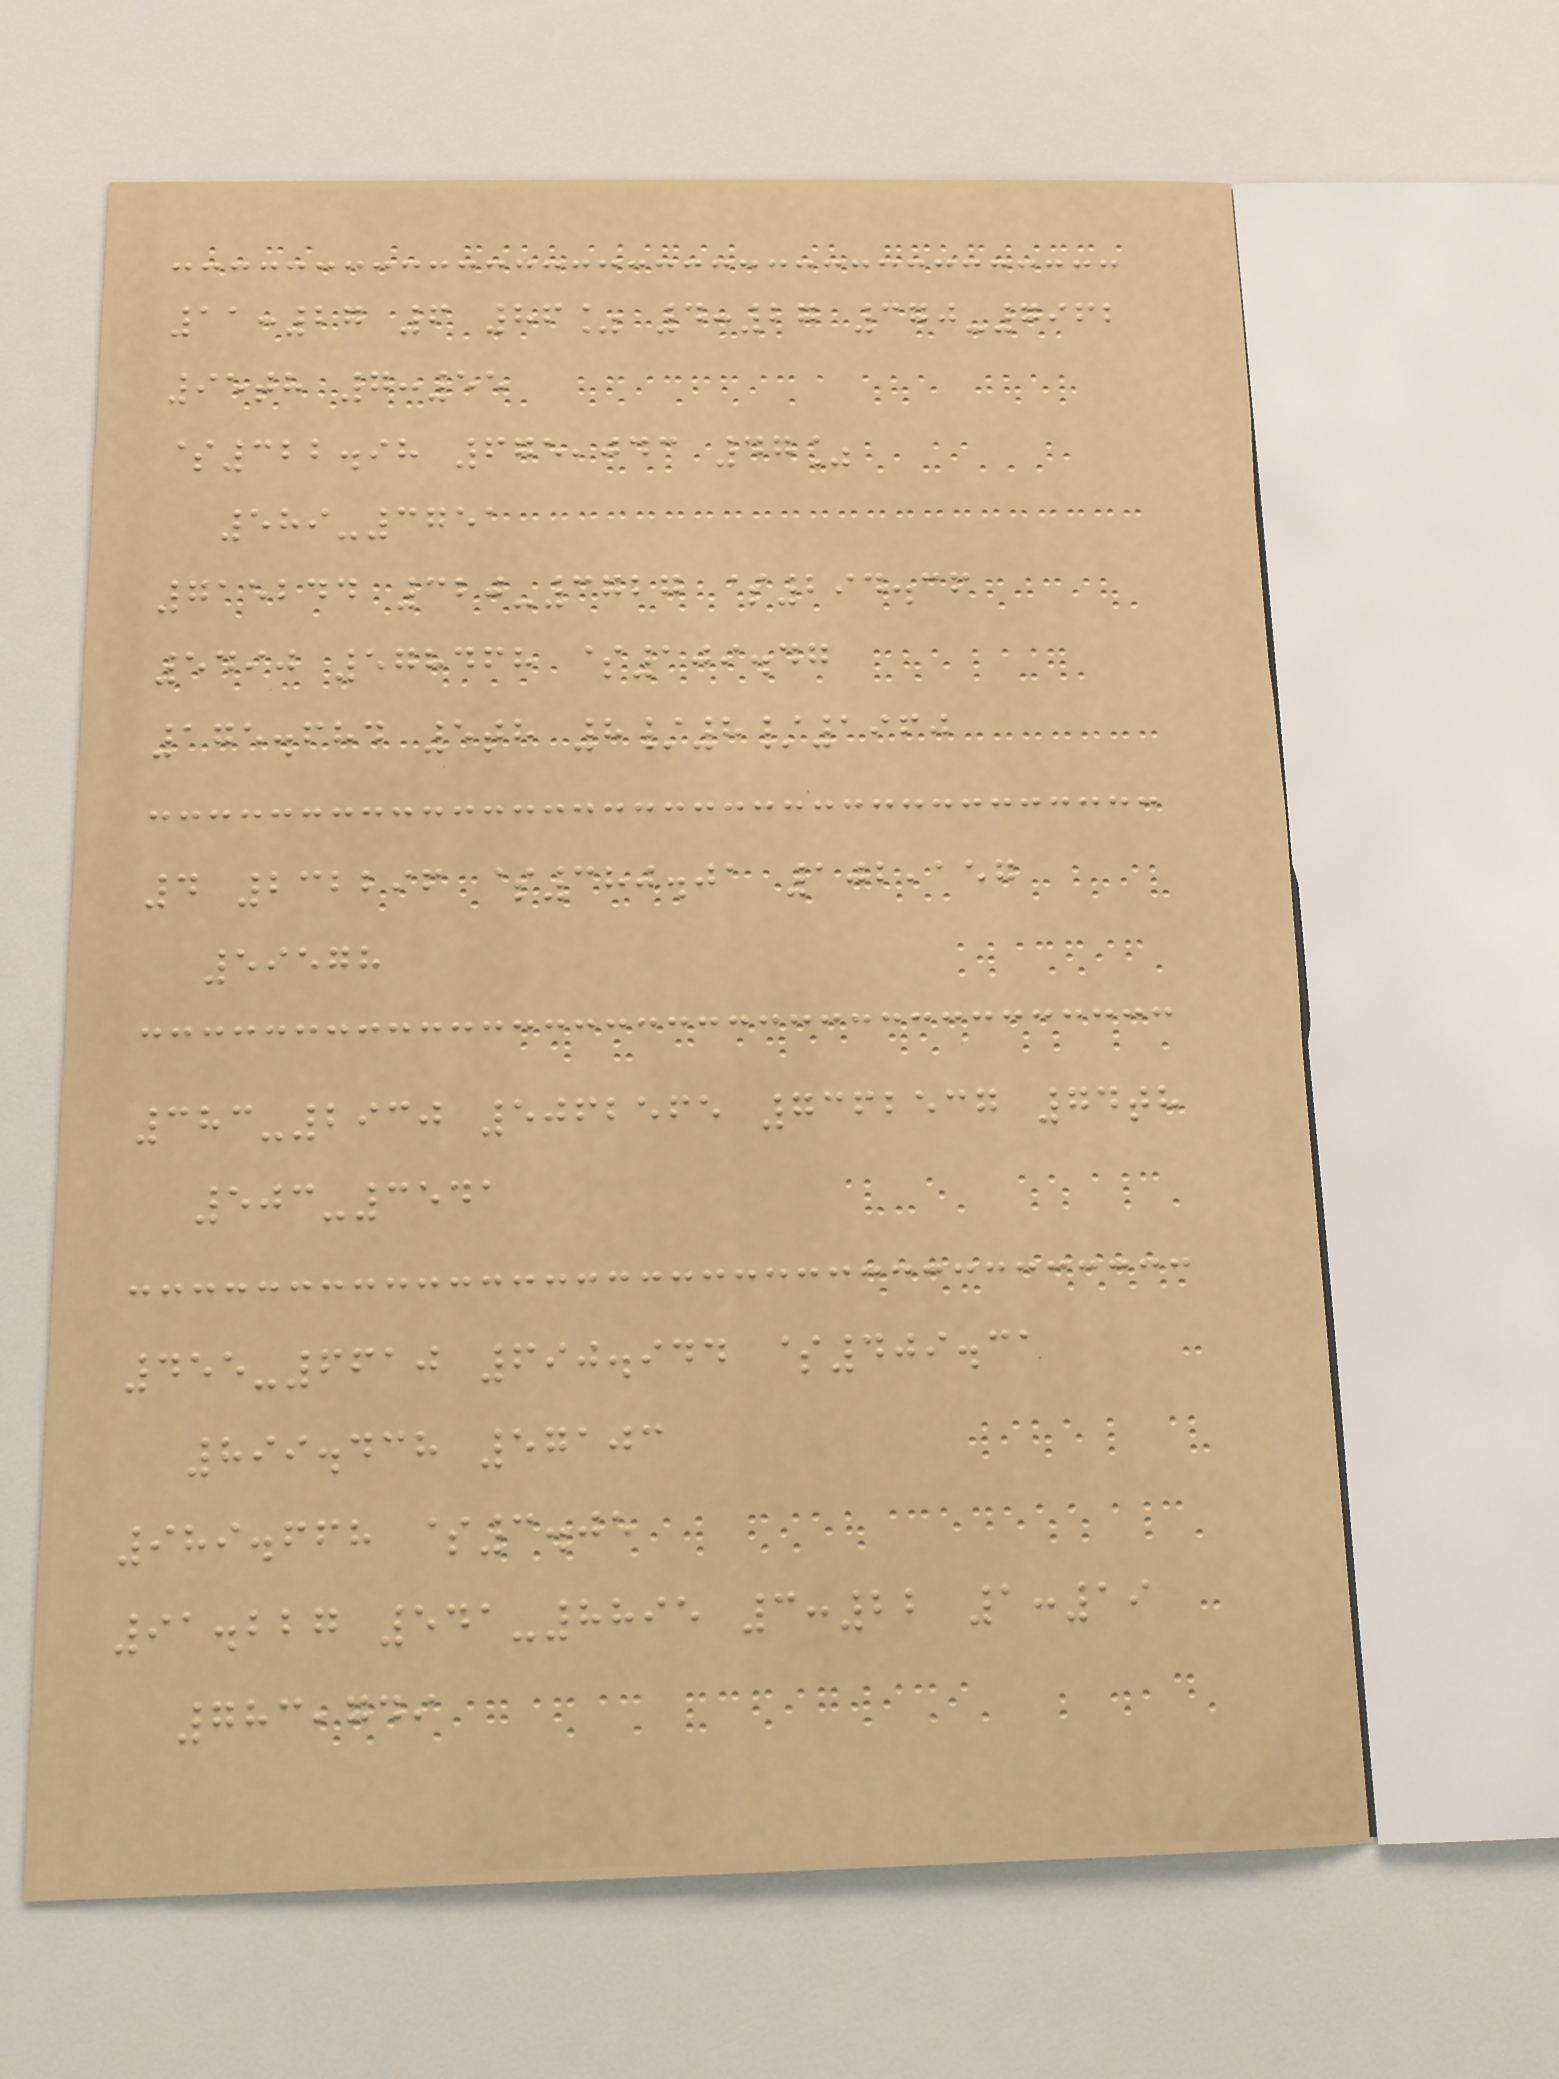11:27 6 86% 4:27 370-7962
95th 7:55
$322.98 675,043 47%
589-3751
715244 320-3727 $294.36
5490 578468 $109.47
175.684 5th 8/8/1960
4 232296 $380.01 102,157
59578
383-2930 5062565 7362537 74th
503-3541
455-6610 690.944 $409.31
899.438 57103
989.668 $3.05
91.227 541-8895 3:22 1:19
783,749
